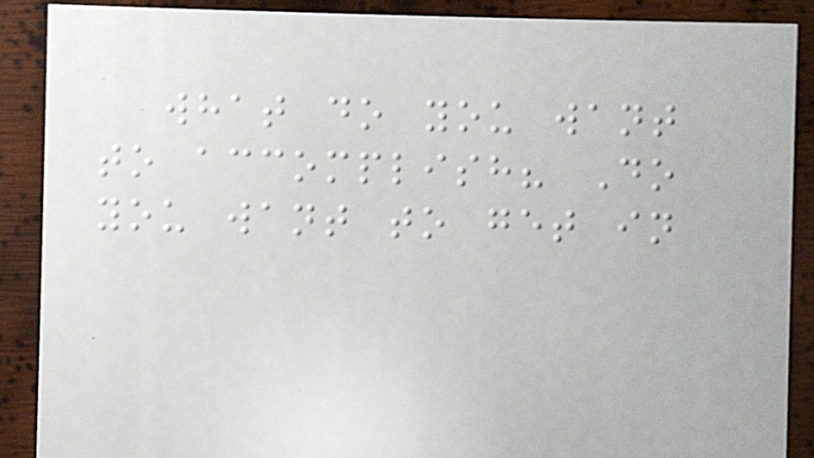what do you want
to accomplish? Do
you want to get in
